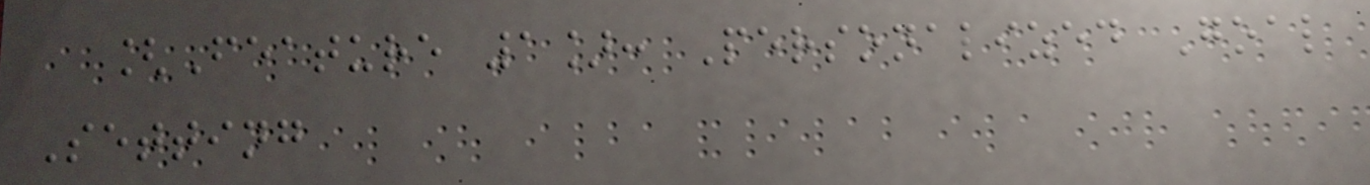[Feature 1]: Personalized Goal
Setting
